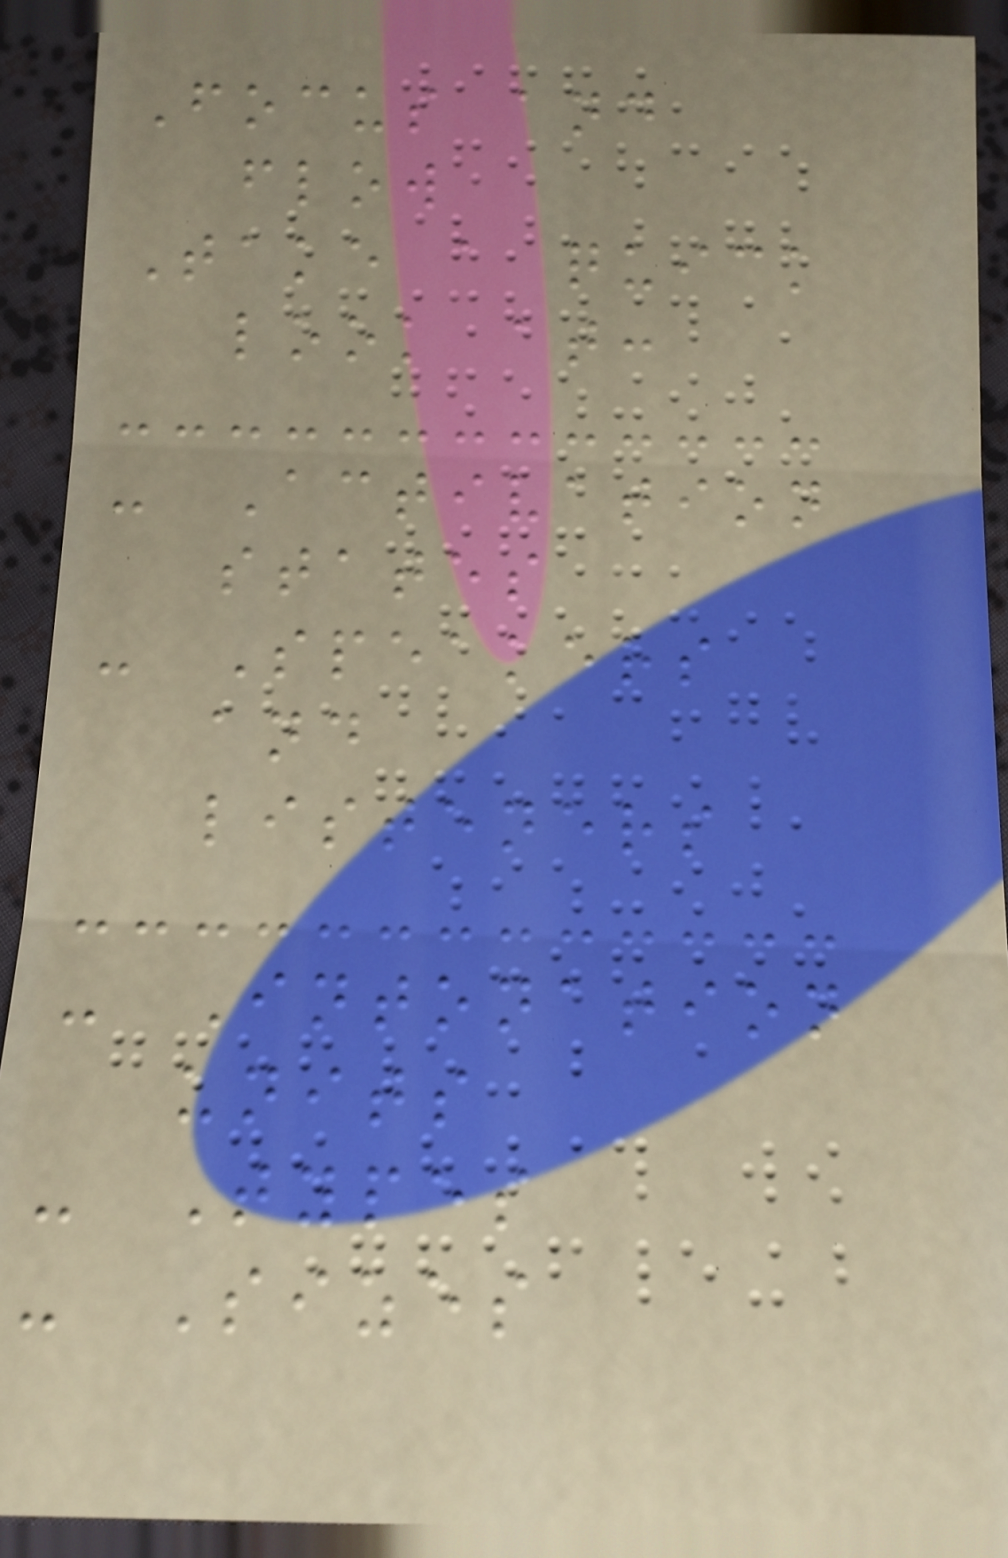Focus and
flow
Take a quick
look at:
- Activation
states
- Speakers
and
listeners
- Intonation
units
- Types
- Sizes
